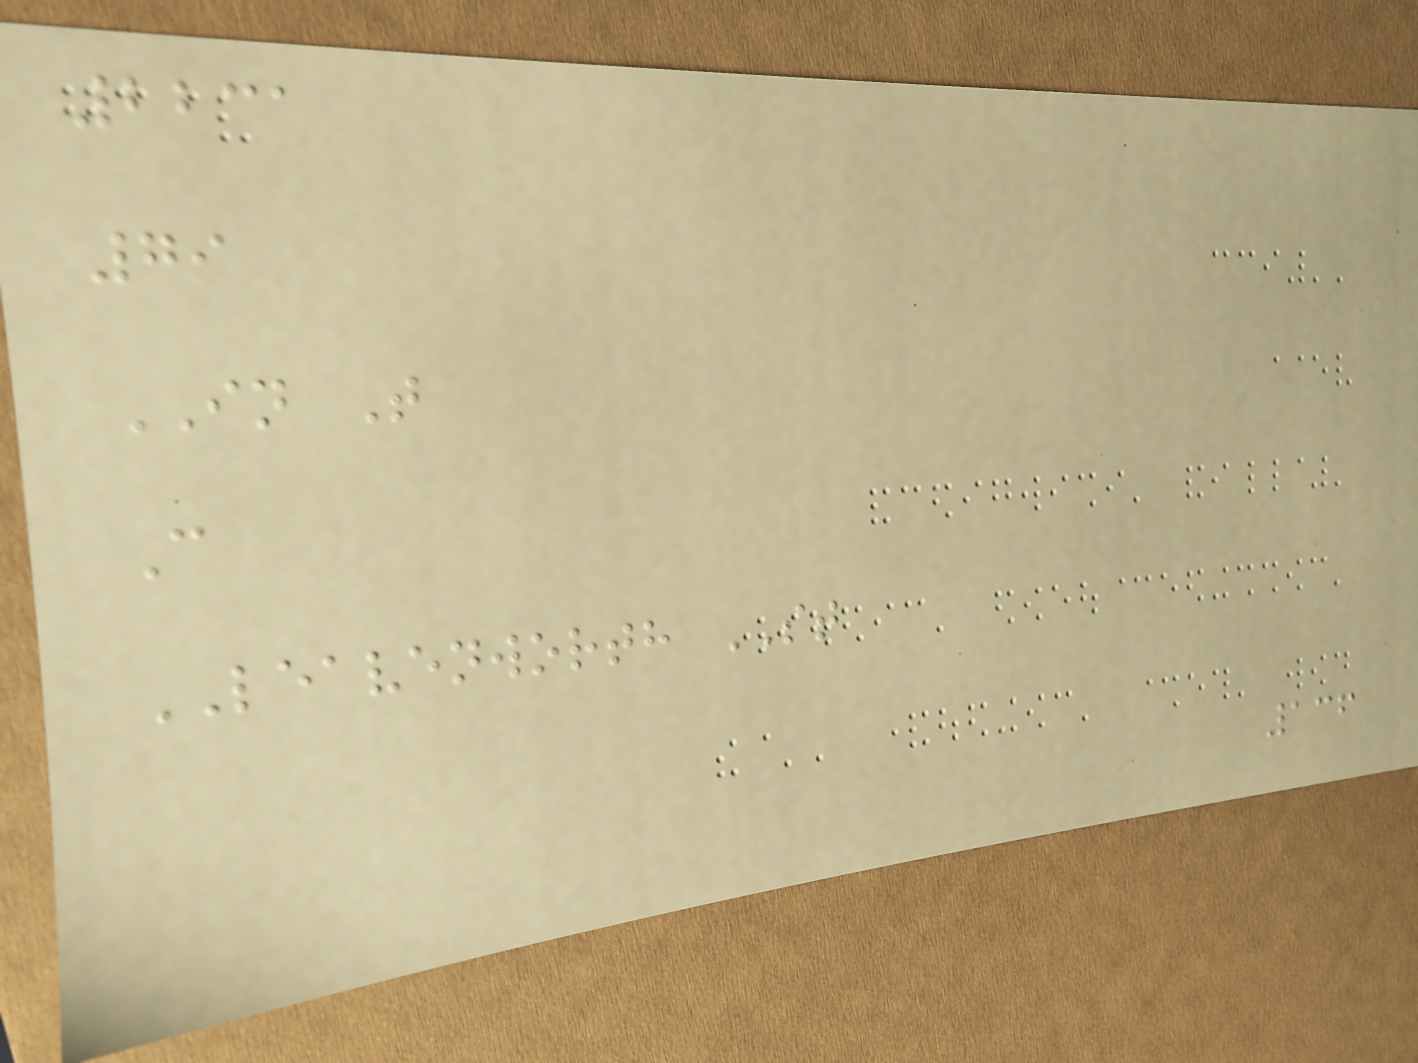2231
79
IN T
C
LEAVENWORTH ST
136
